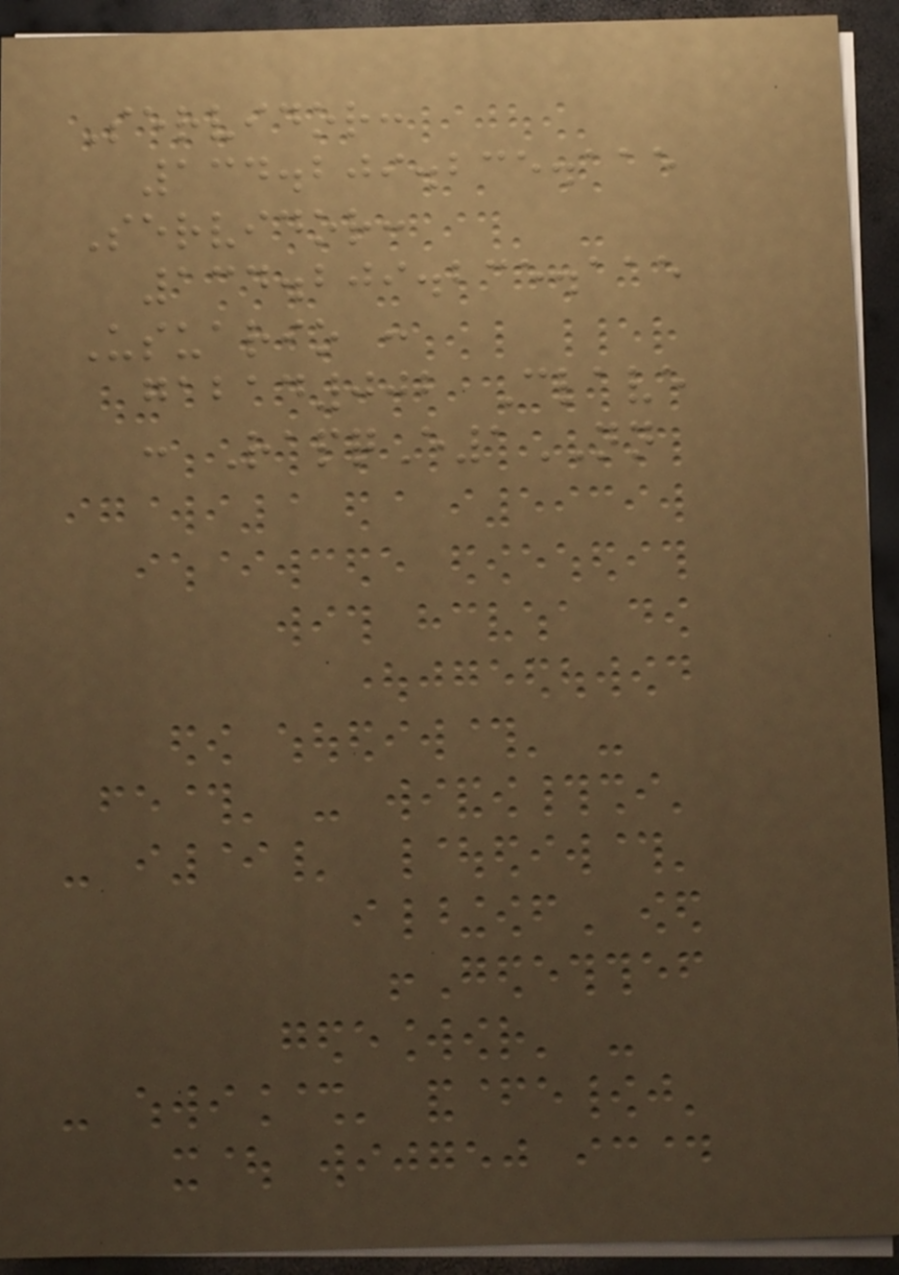Servidor:
134.209.235.115
Servidor:
134.209.235.115
Usuario :
gabad002 Clave
: RapqE1NN
